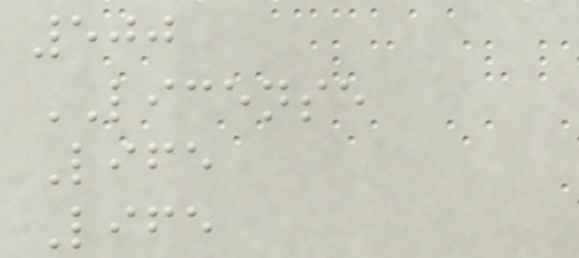500
LICENSE
Life
Life
